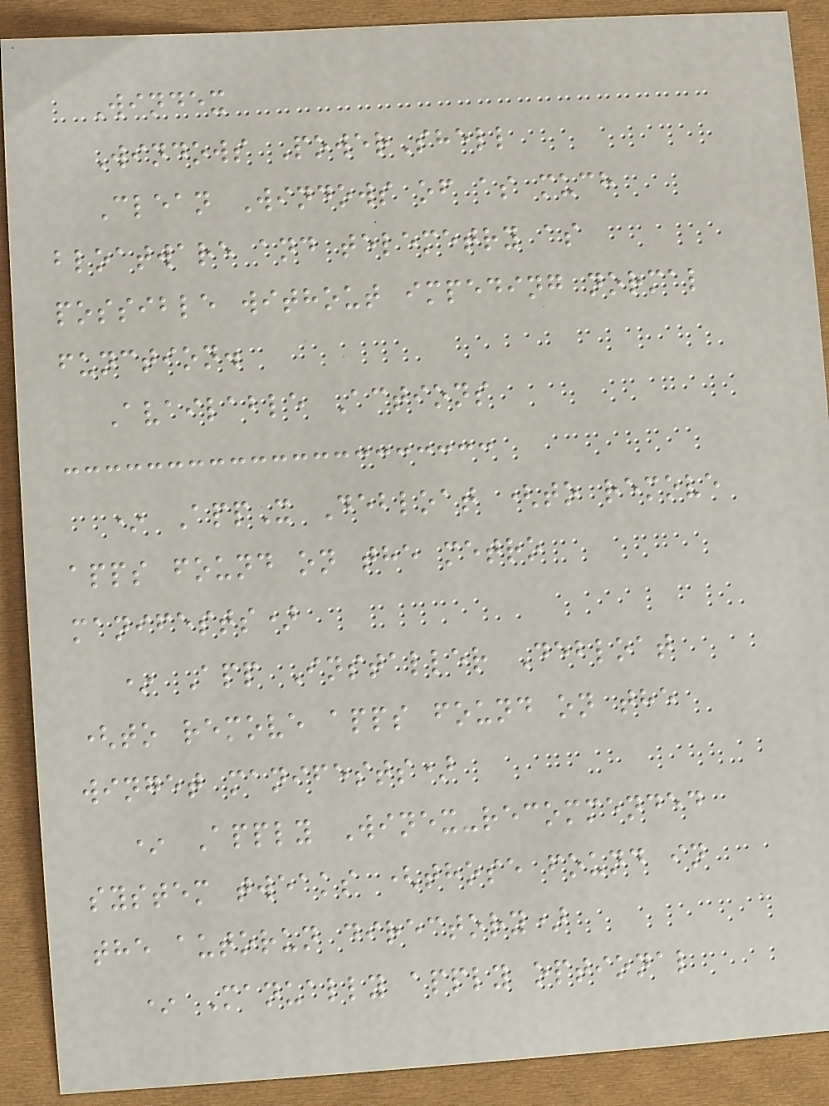Windex
Windows PowerShell
Clean Windows of as much
bloatware and telemetry as
possible without impeding normal
function.
Available Actions
* AppX Debloat (to remove
apps found on the metro
manifests)
* App Installer Debloat
(to remove apps found on the
winget manifests)
* Apply Winex-recommended
system tweaks (those found in
the autorun directory)
* Manually apply optional
